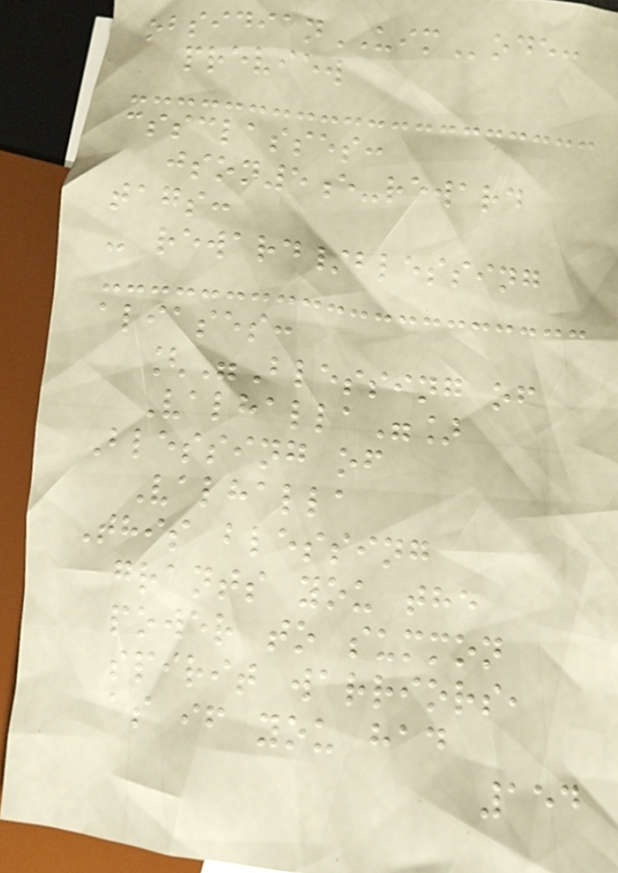obsidianUIMode:
preview
cssclasses:
json5e-reward
tags:
- reward/blessing
aliases:
["Blessing of
Valhalla"]
Blessing of
Valhalla
This blessing
grants you the
power to summon
spirit warriors,
as if you had
154
